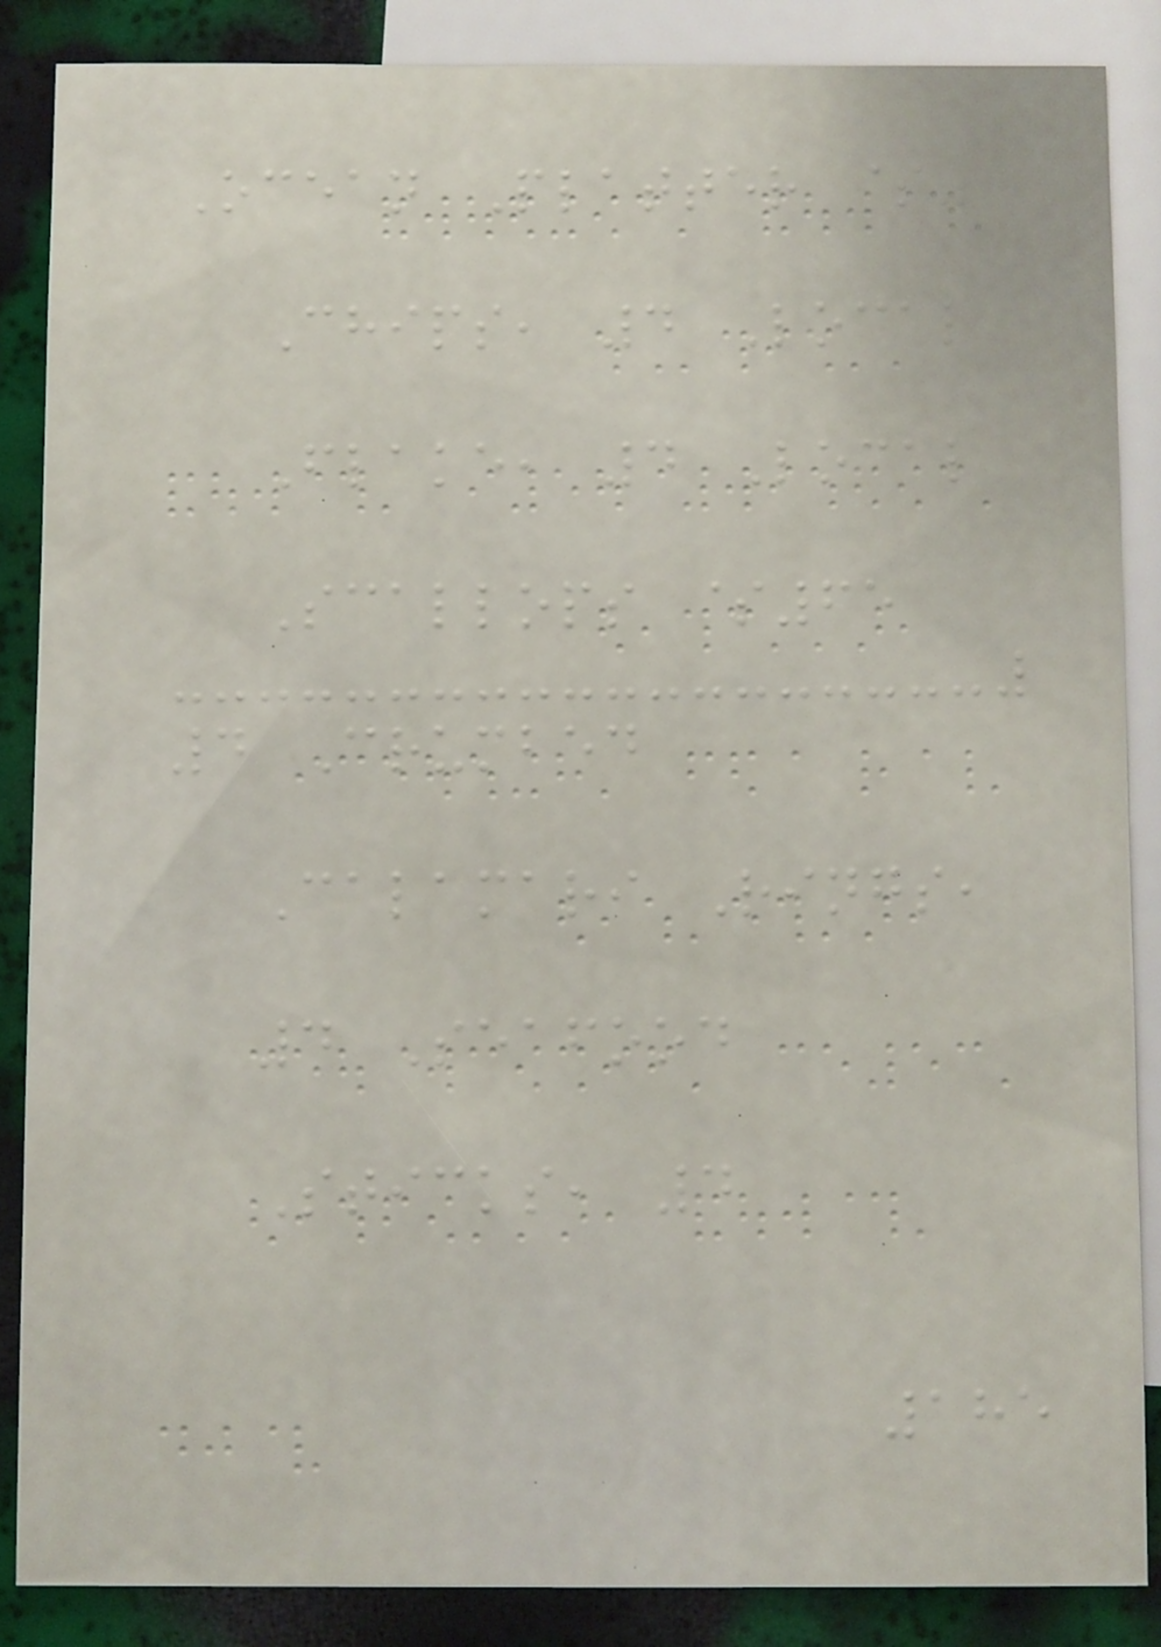Ocean Platter $4
Chips, 4 Local
Flake, 4 Local
Scallops $65
4 Crumbed
Calamari Rings,
4 Seafood
Sticks, 4
185
